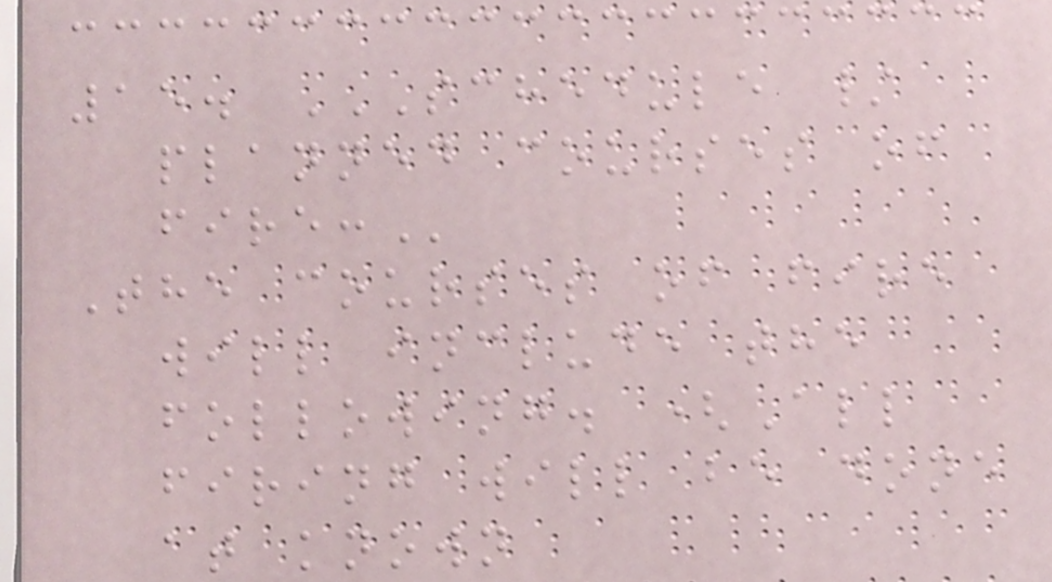15. SCHEDULE /
PLANNED COURSES OF
FIRE:
The courses of fire
will include the
following. (All
firing will be done
at known
